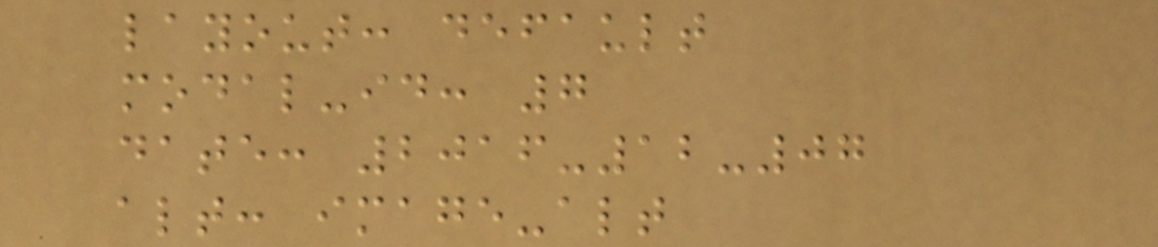layout: default
modal-id: 7
date: 2016-12-07
alt: image-alt
